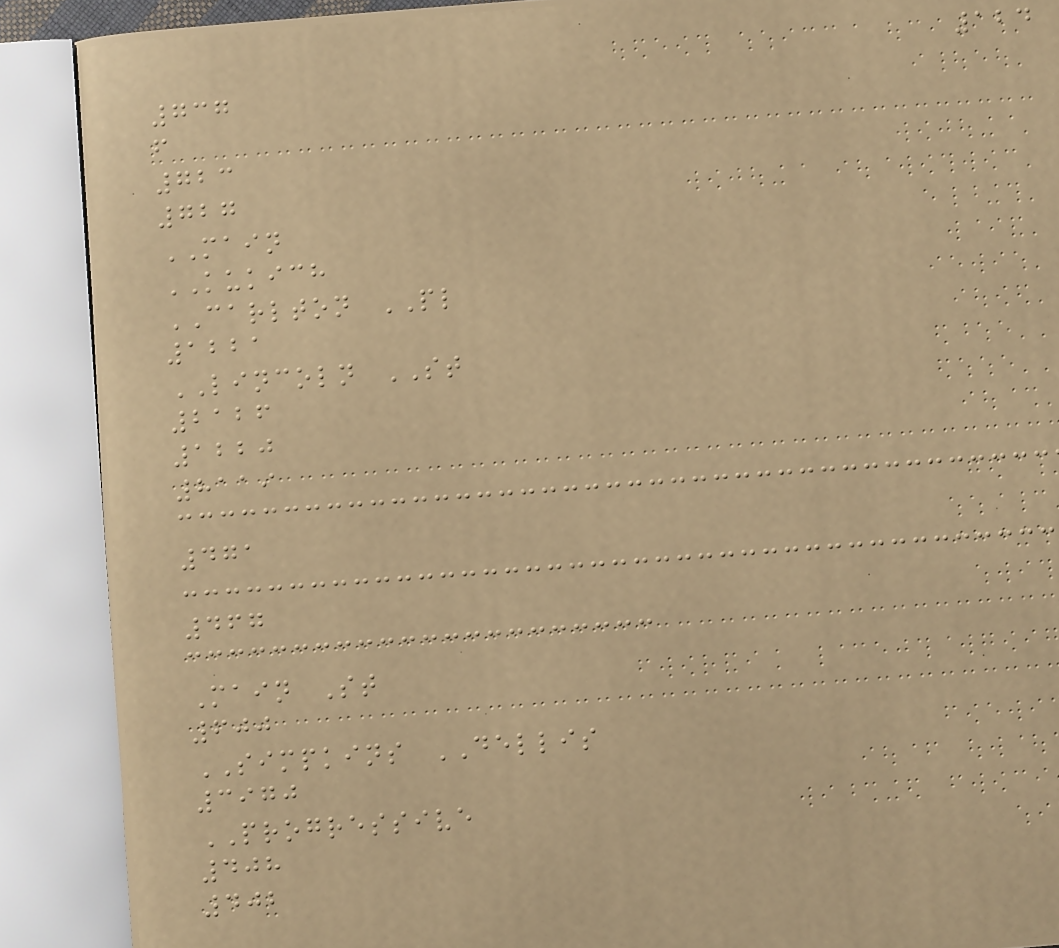124
737
f
723
727
MAIN
KUKICH
CARLTON PL
1221
LINCOLN ST
2126
1220
8119
471
467
Main St
600
SIMPKINS DELLIS
3970
PROGRESSIVE
408
402
